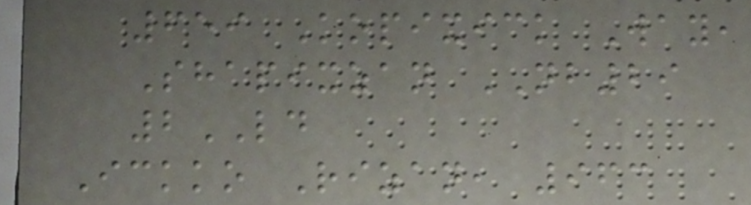659 Kopixick Way,
Shapixzan NB29
2LD
Ickko Rizan, 963
